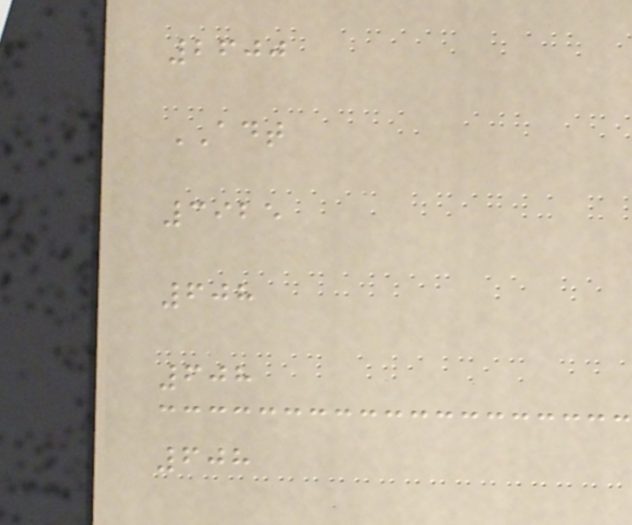2600
ADT
3925
608
608
608
